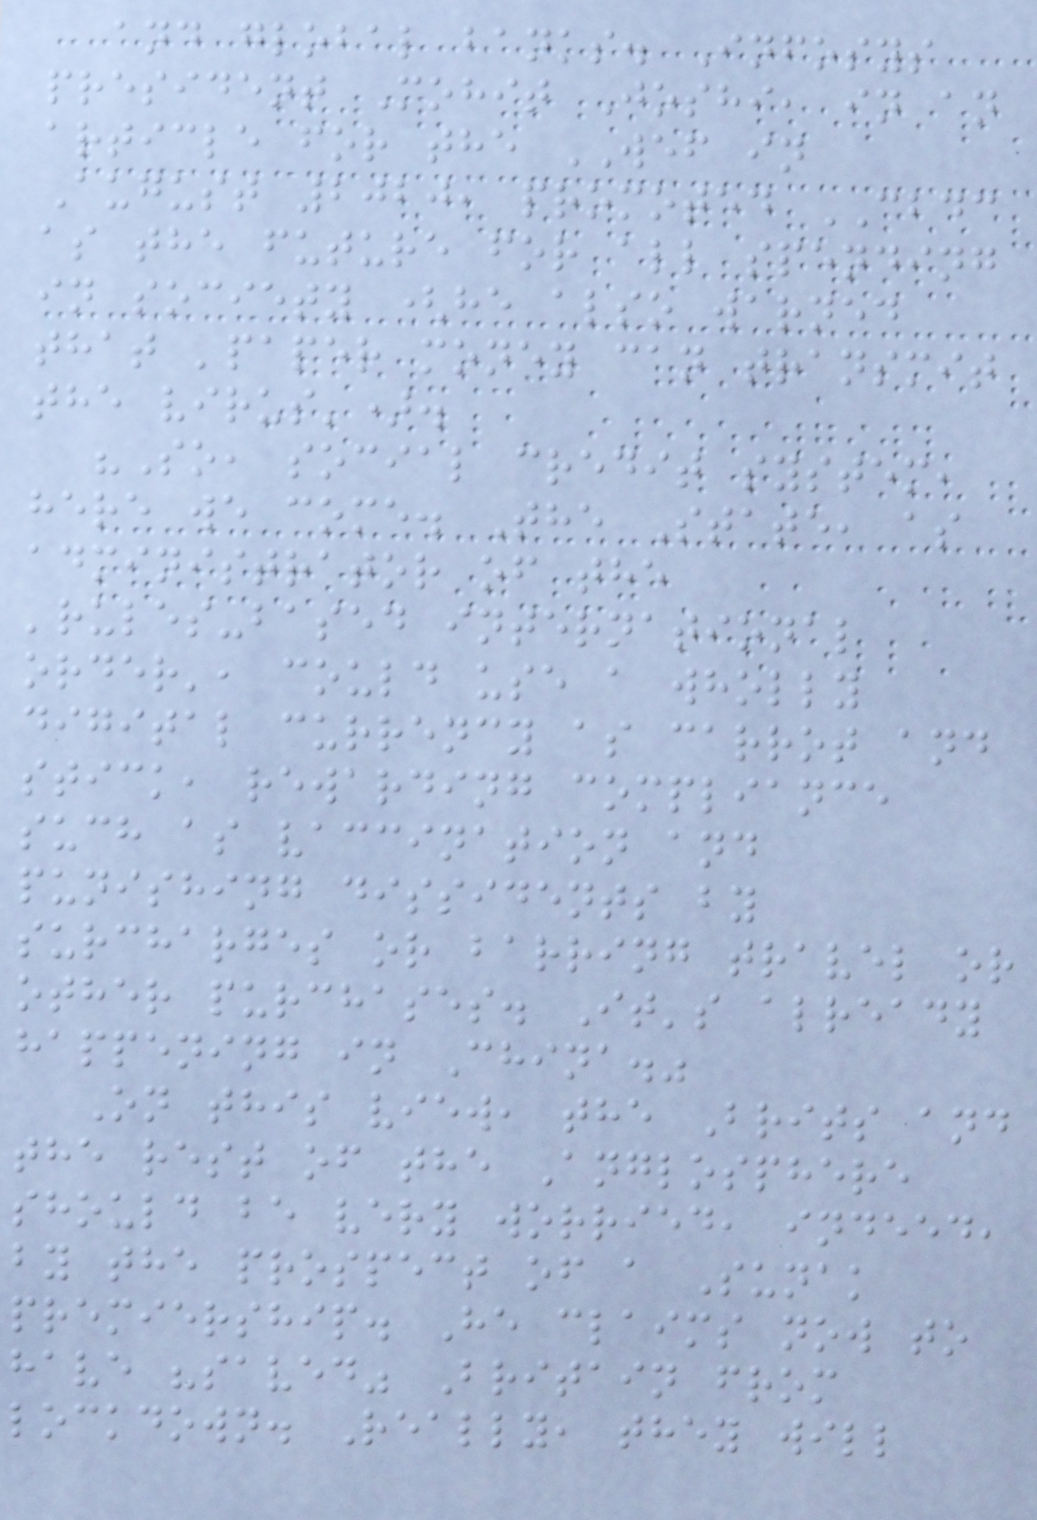and global banks. Infosys
president Mohit Joshi, in an
article for the WEF in
August 2020, promoted CBDC
as the future for all spending
in society (he also warned
that 'paper money can transmit
the virus').
"So, social credit system,
here we come. The State, as
administrator of the
'rules-based international
order', could use a wholly
digital currency as carrot and
stick, rewarding compliance
such as vaccination and
punishing dissidents by
surcharges or barring travel or
other purchases. It's already
happening in China."
On this view, the Brits and
the rest of the Anglosphere
should be very worried, indeed,
by the prospect of a Sunak
premiership. He claims now to
have "saved" Britain from
lockdown. Really, they will
